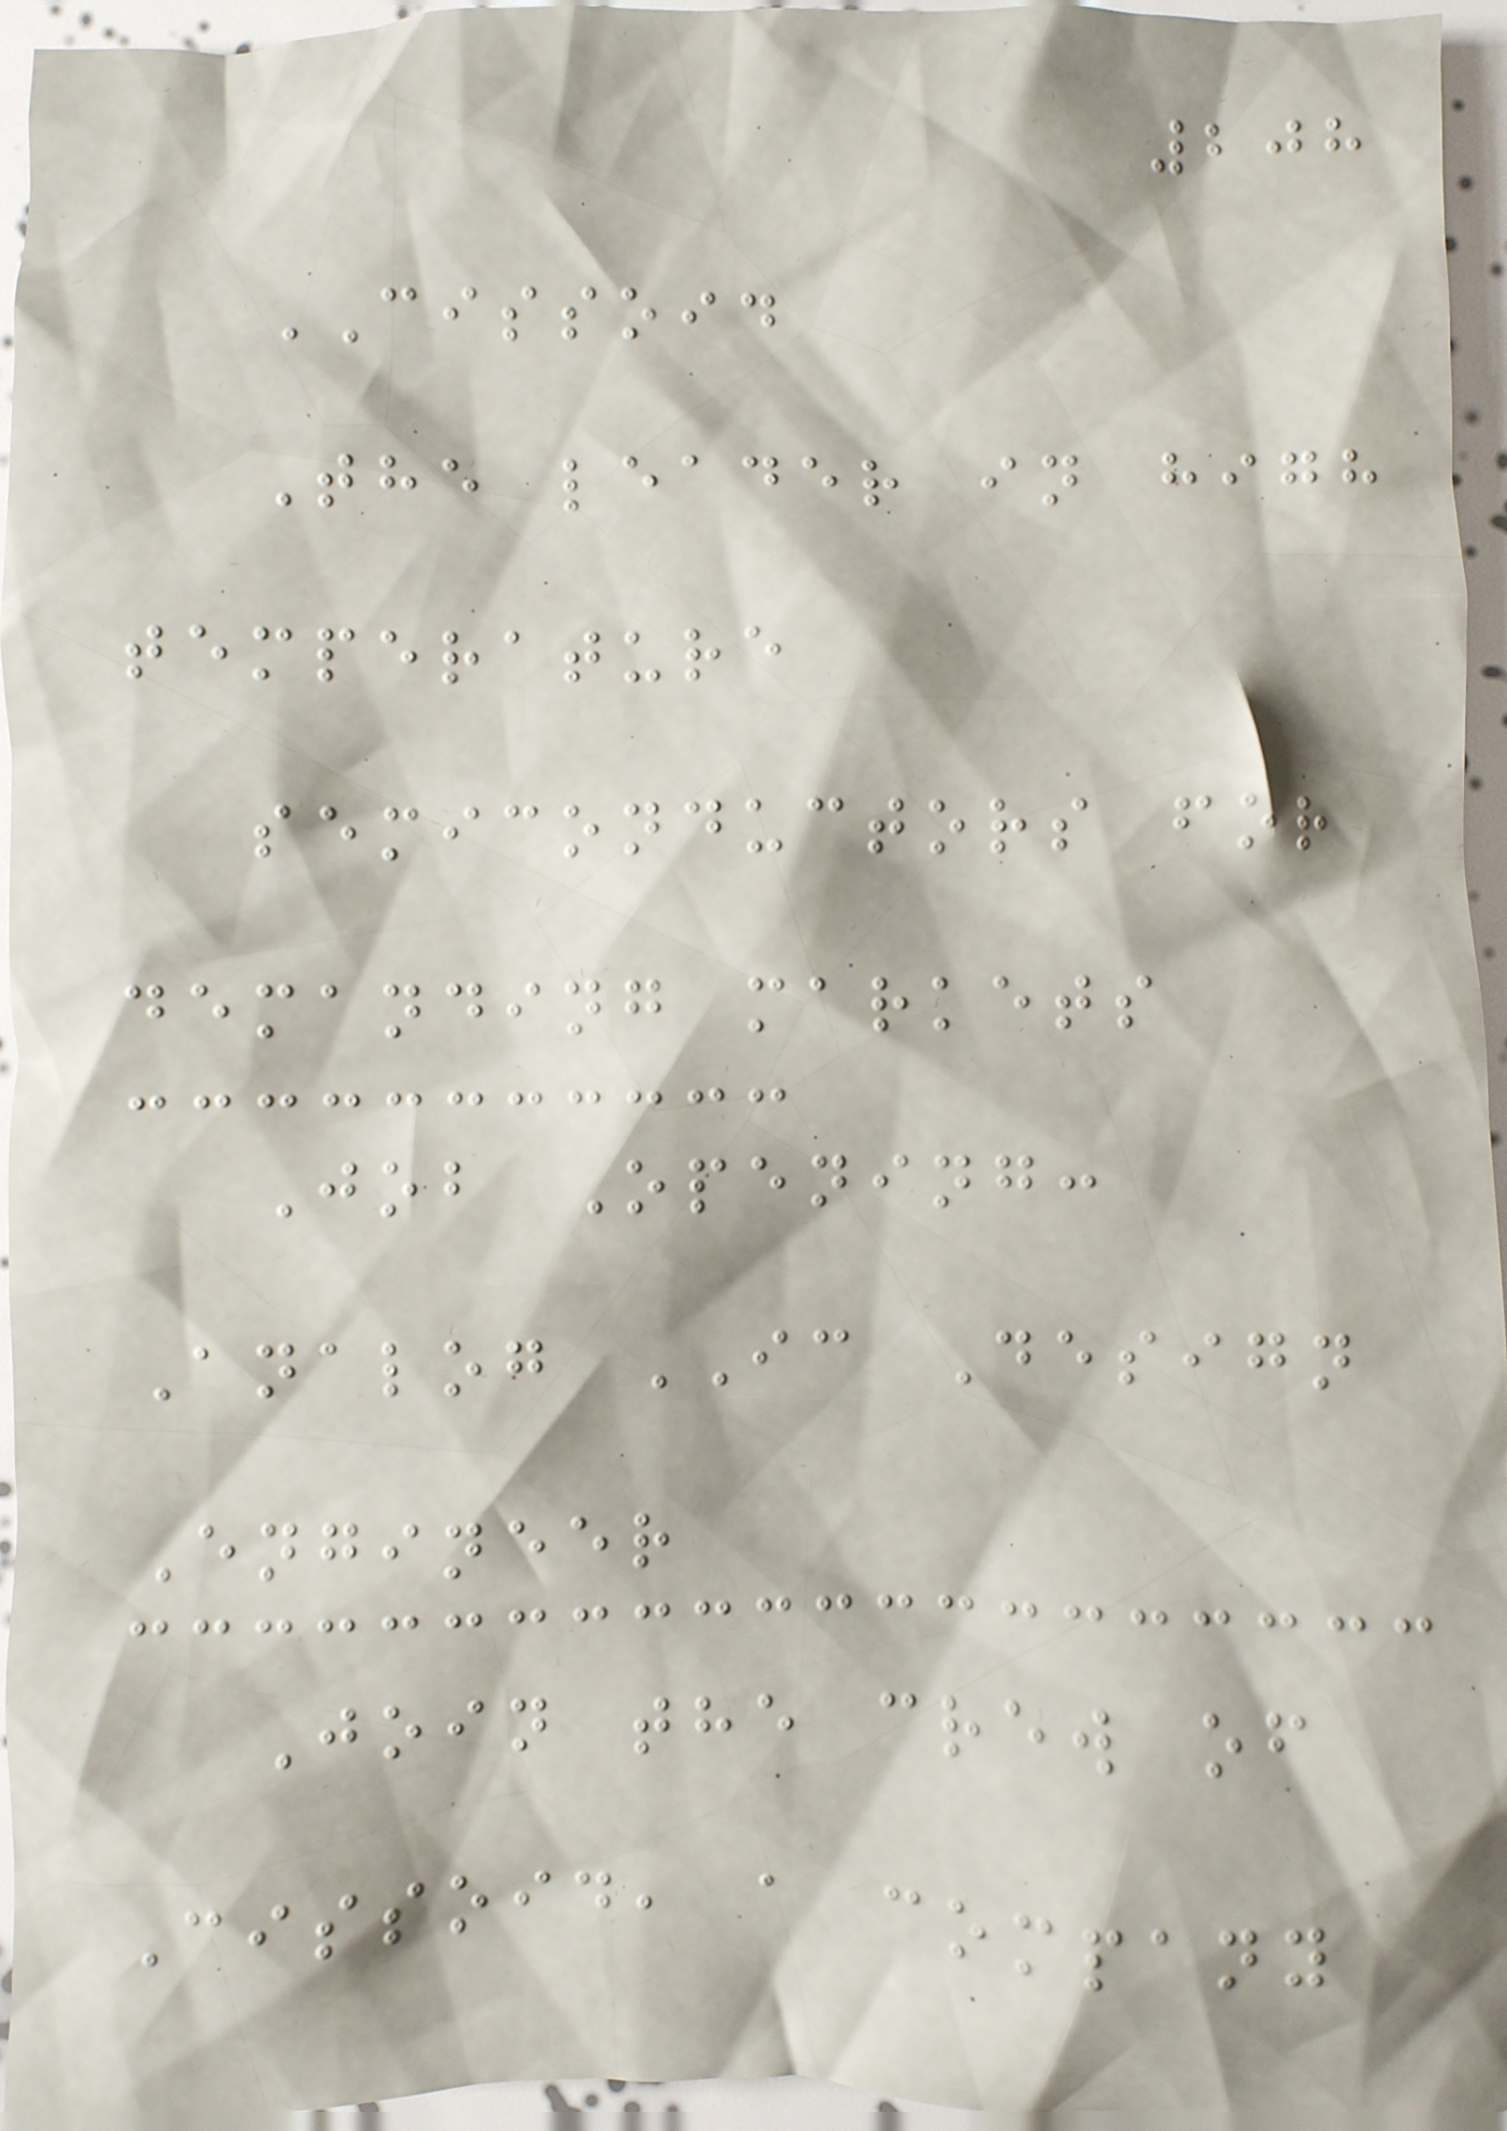208
CISSOID
The leader in high
temperature
semiconductors for
demanding markets
Job Opening:
Analog IC Design
Engineer
Join the crew of
Cissoid, a company
